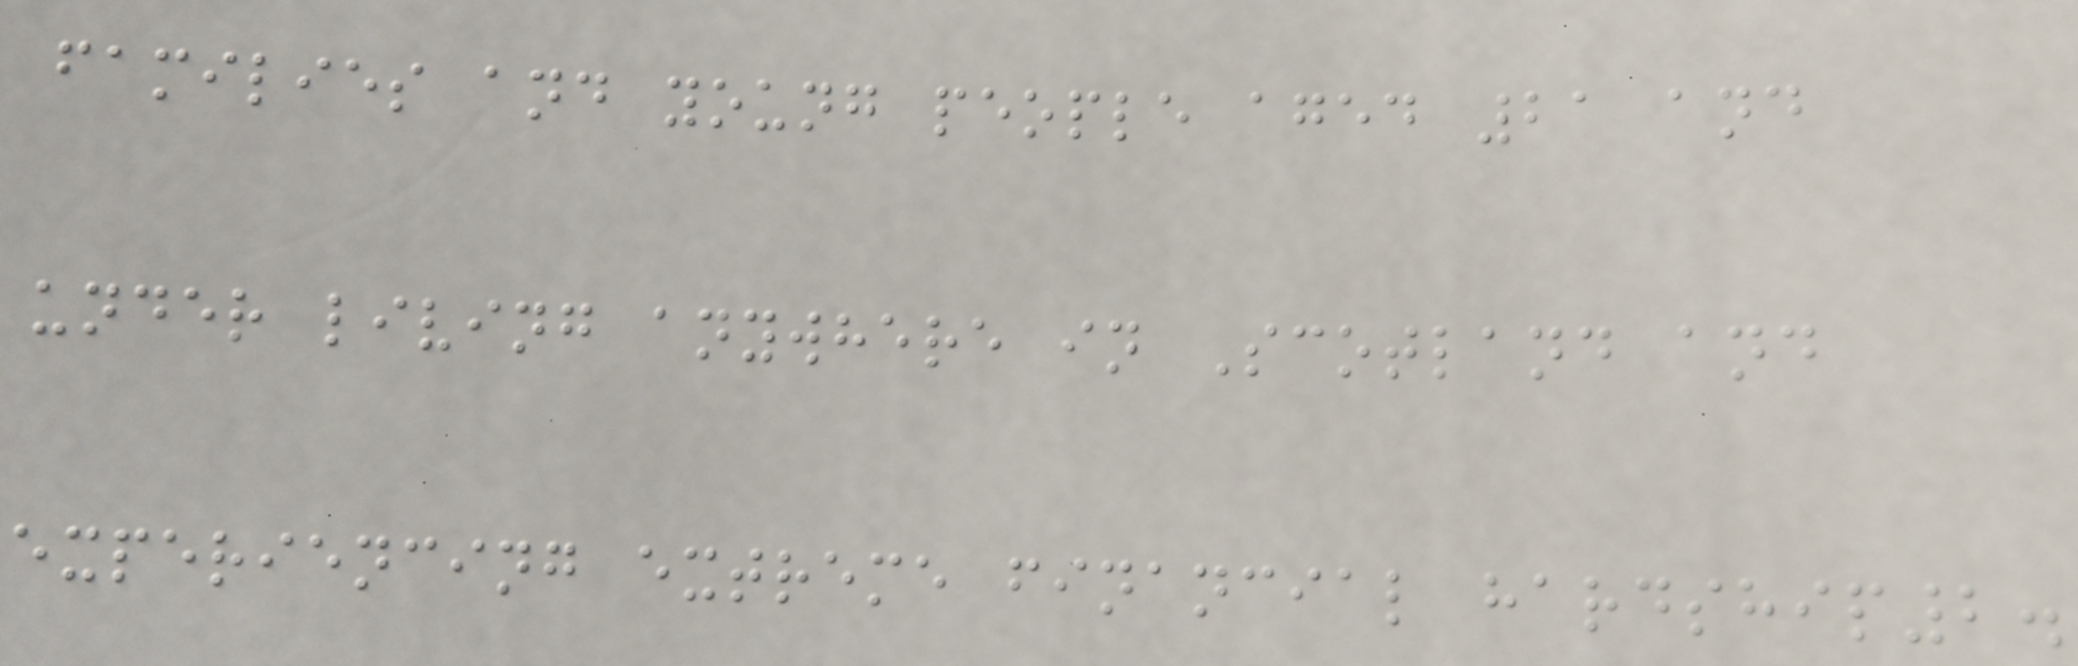families and young people aged 21 and
under living anywhere in Scotland and
experiencing extreme financial hardship2.
